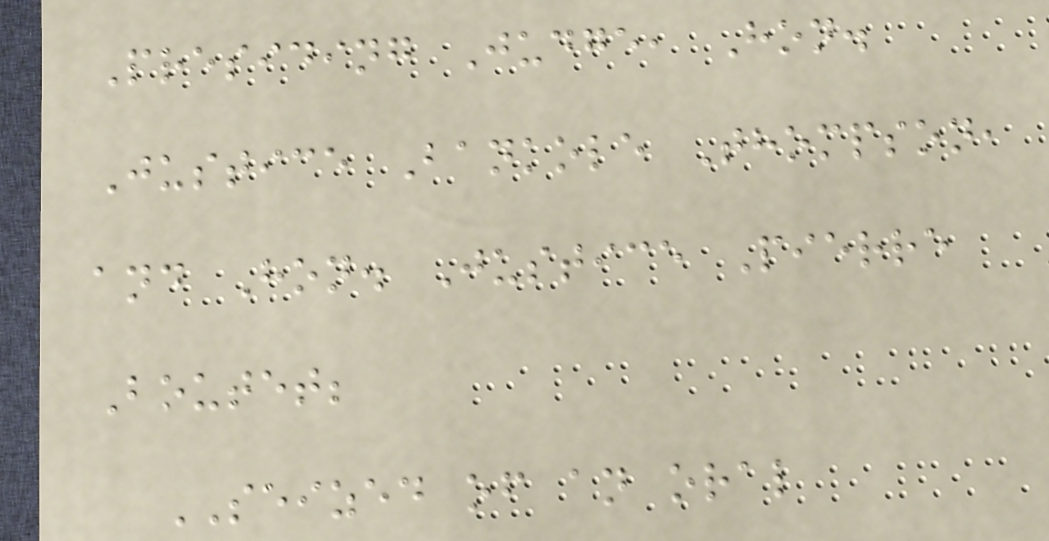Presiding Judge, Hon.
Justice Bankole Thompson,
and Hon. Justice Pierre
Boutet;
SEIZED of an oral
